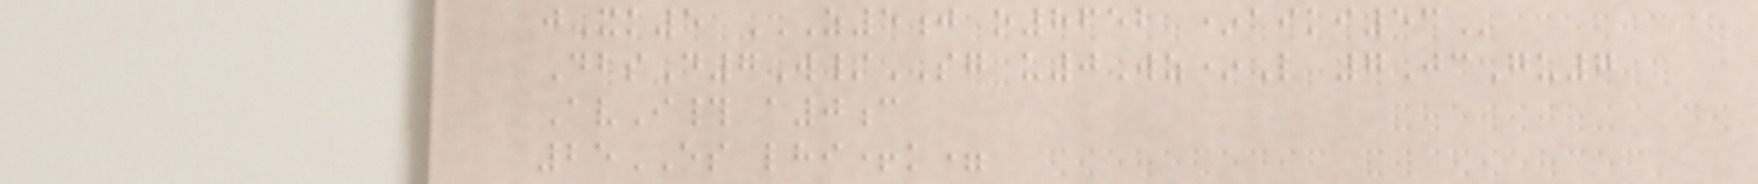jXk5 Z5J O8652 *AIKI53
DbsD7W/SG u0Wz*L 7JcGu7
AvI# a0c
25ES lhi+k=
